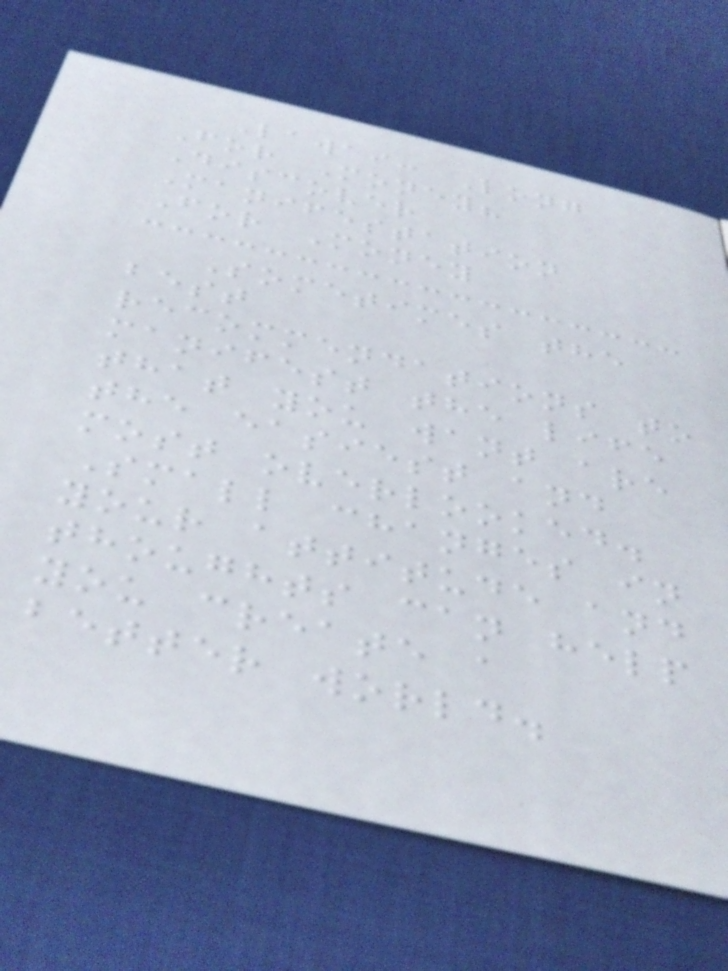Lawai: Long
For Money?
Discover
Manifestation
For Money
Sometimes the
best
recommendations to
manifest the life
that you want are
the easiest and
most overlooked.
Small changes in
your attitude and
thoughts can help
you create a
better world.
